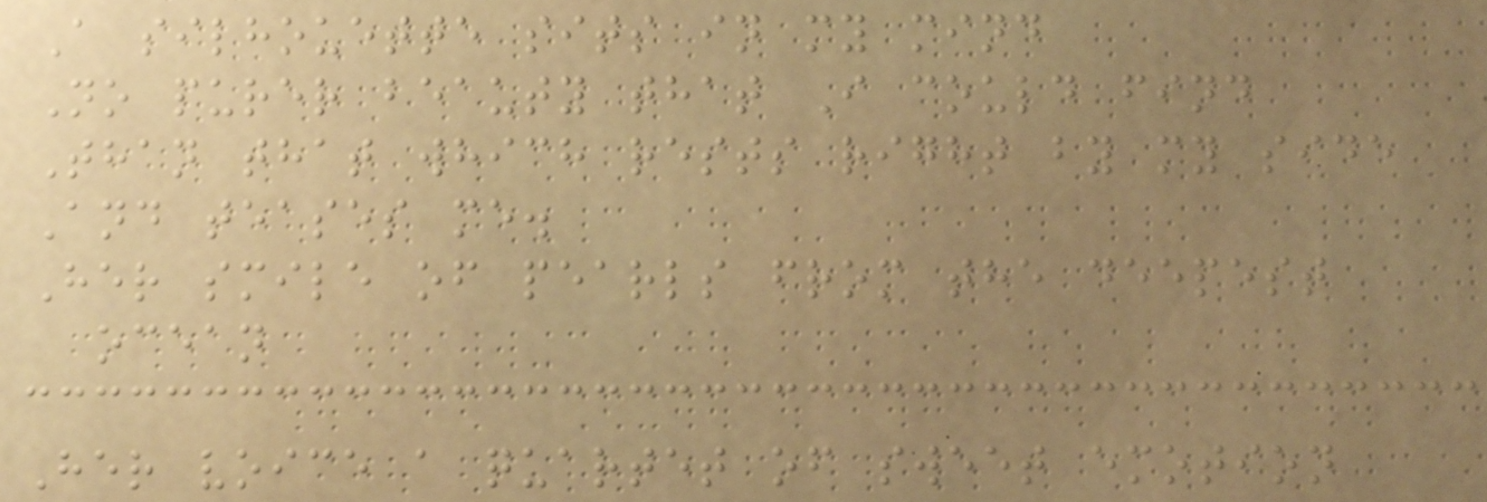A silhouette sits in my mind
No purer beauty that I could find
Than that which rests right by my side
And teases me.
Her smile of pearls from the deepest
ocean
Her voice a quartet of sweet emotion
